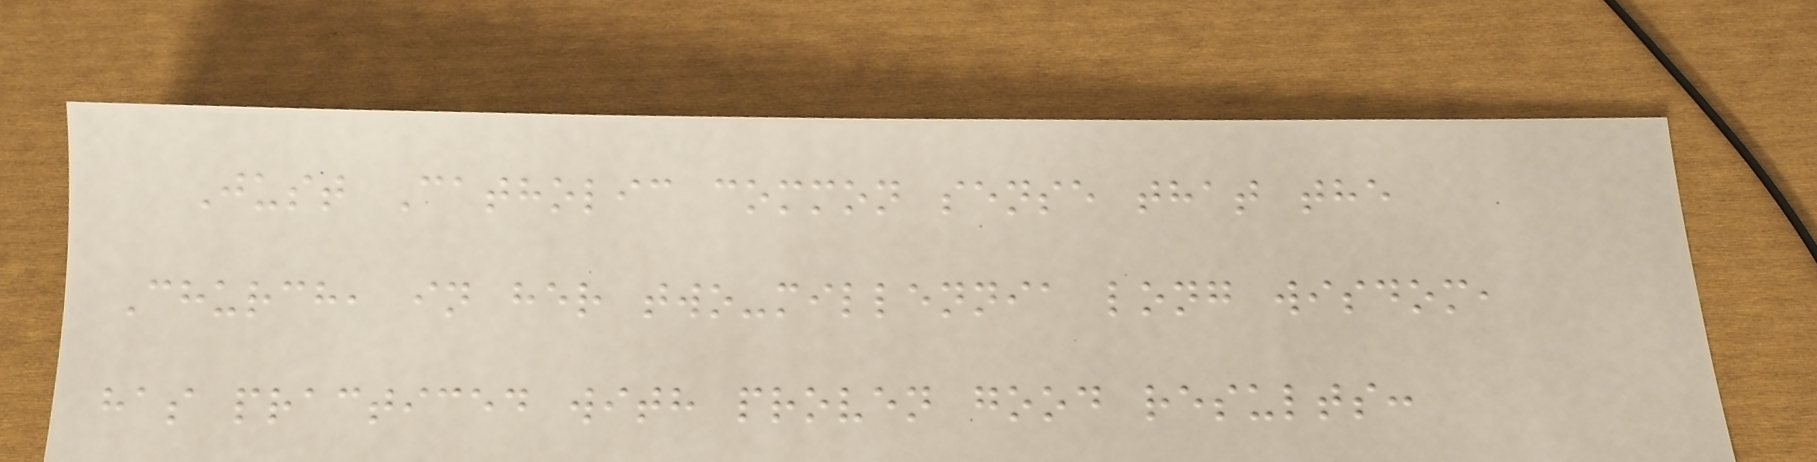Just Catholic common sense that the
Church, in her two-millennia long wisdom,
has practiced with proven good results:
